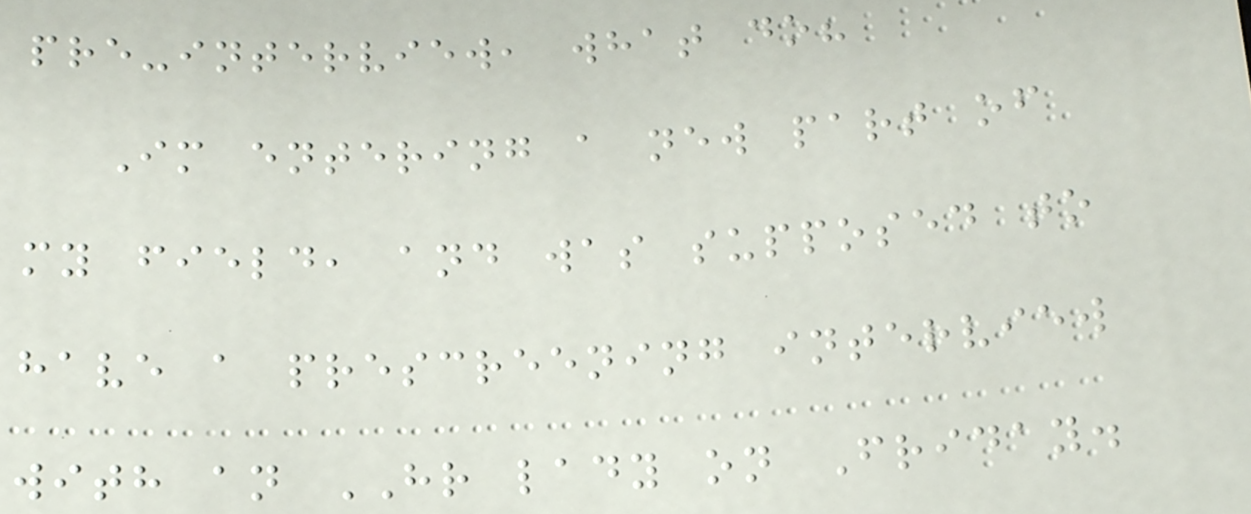pre-interview, what do?
Im entering a new part of
my field, and was supposed to
have a prescreening interview
with an HR lady on Friday.
